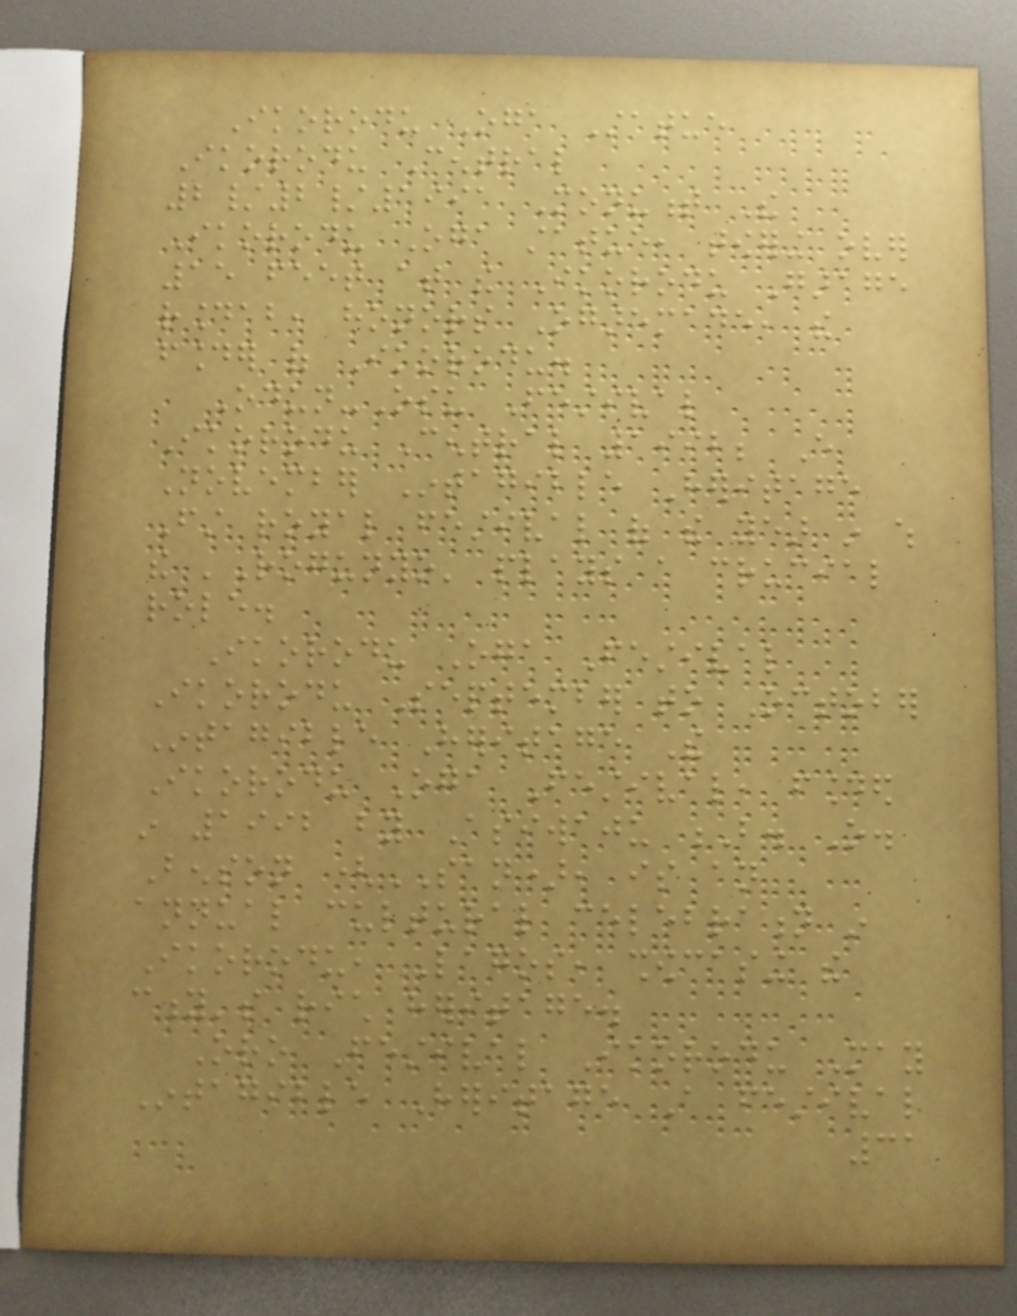Ikorodu Oga Statue
Ikorodu Central
2/2/1991 Monument The
Ikorodu Oga statue, towering over
15 feet at the Ikorodu Garage
roundabout, honors Ogaremade, the
founder of Ikorodu.
Odun-Osu Festival
Ikorodu Central 1992; Every
November Intagible Heritage
First royal festival of the year in which
the 'Rogunyo' plays a crucial
role.
Ikorodu Oga Festival
Ikorodu September to October
Intagible Heritage The
Ikorodu Oga Festival, founded
in 1992 by Asiwaju B. O.
Benson (SAN), is an
annual cultural celebration in
Ikorodu, Lagos, showcasing the
city's rich heritage.
Oro Festival Ikorodu May
Intagible Heritage A festival
31
